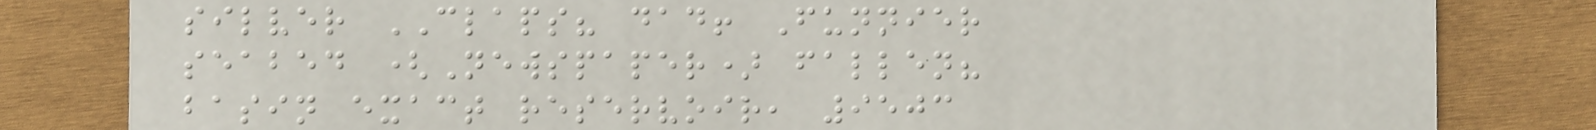silver CLAPS? dad! Funnier
seabed (Newspaper) fallen?
basin exact reservoir, 9503
